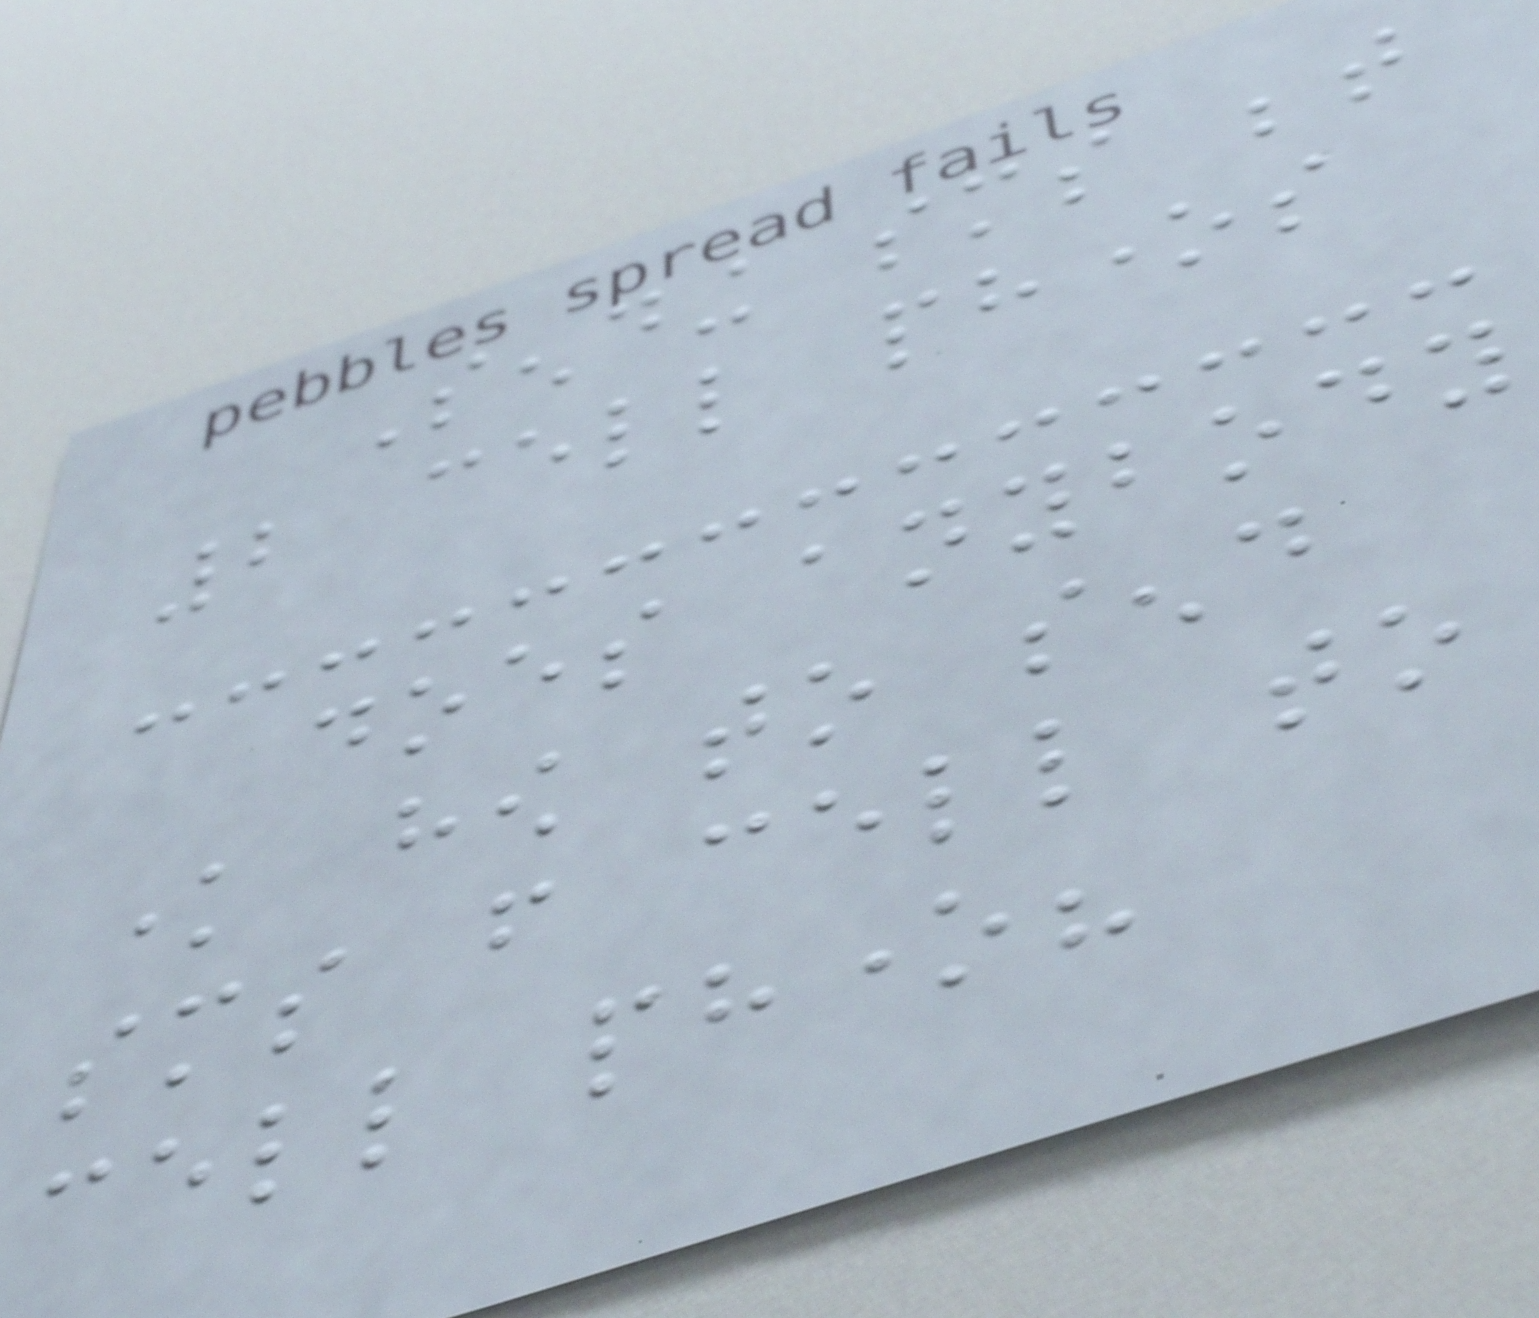Sending sms between
2 cell phones
does anybody
know how to send
sms from cell to
cell phone?
